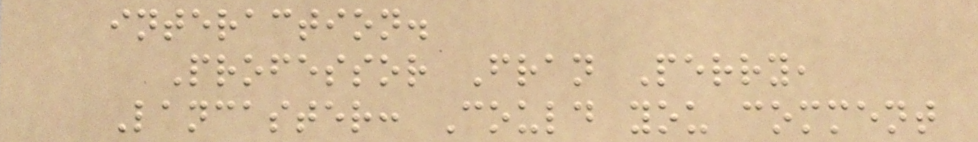interaction.
Professor Fran Perry,
Lancaster: Could you comment
